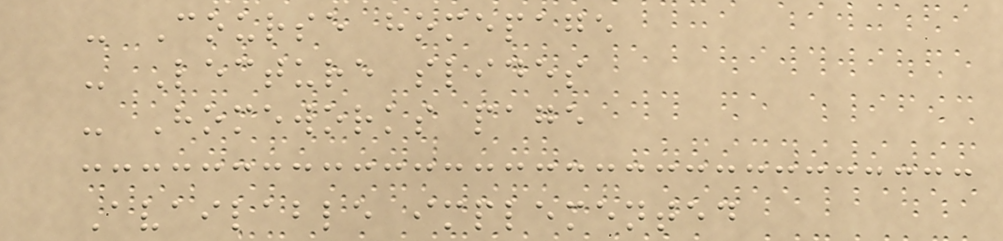- Course homepage
- Lecture slides
- Homeworks page
Available implemented
